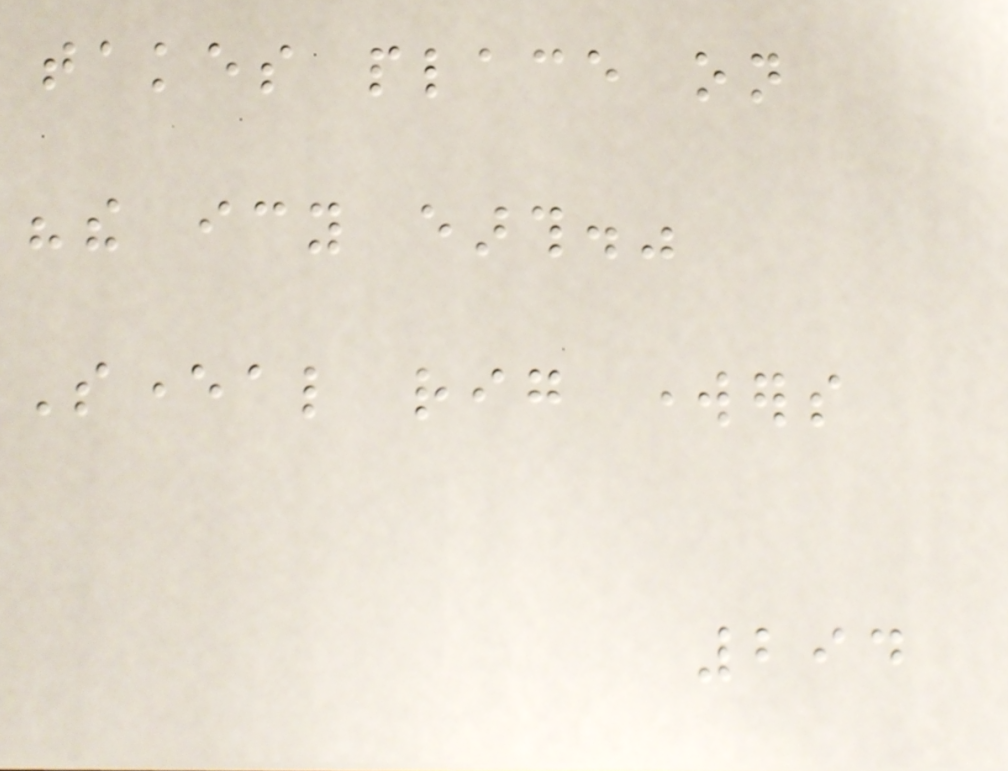takes place on
"the icy earth."
Several rig workers
294
